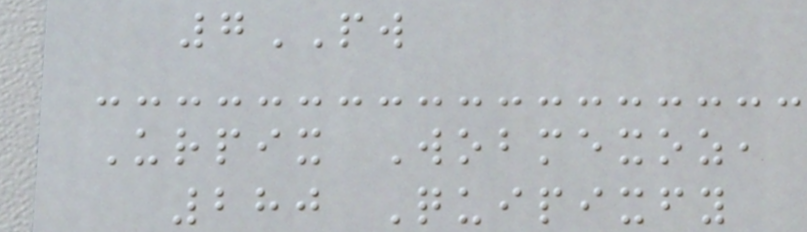7PW
Urpix Wobmexoz,
280 Quipixfy
